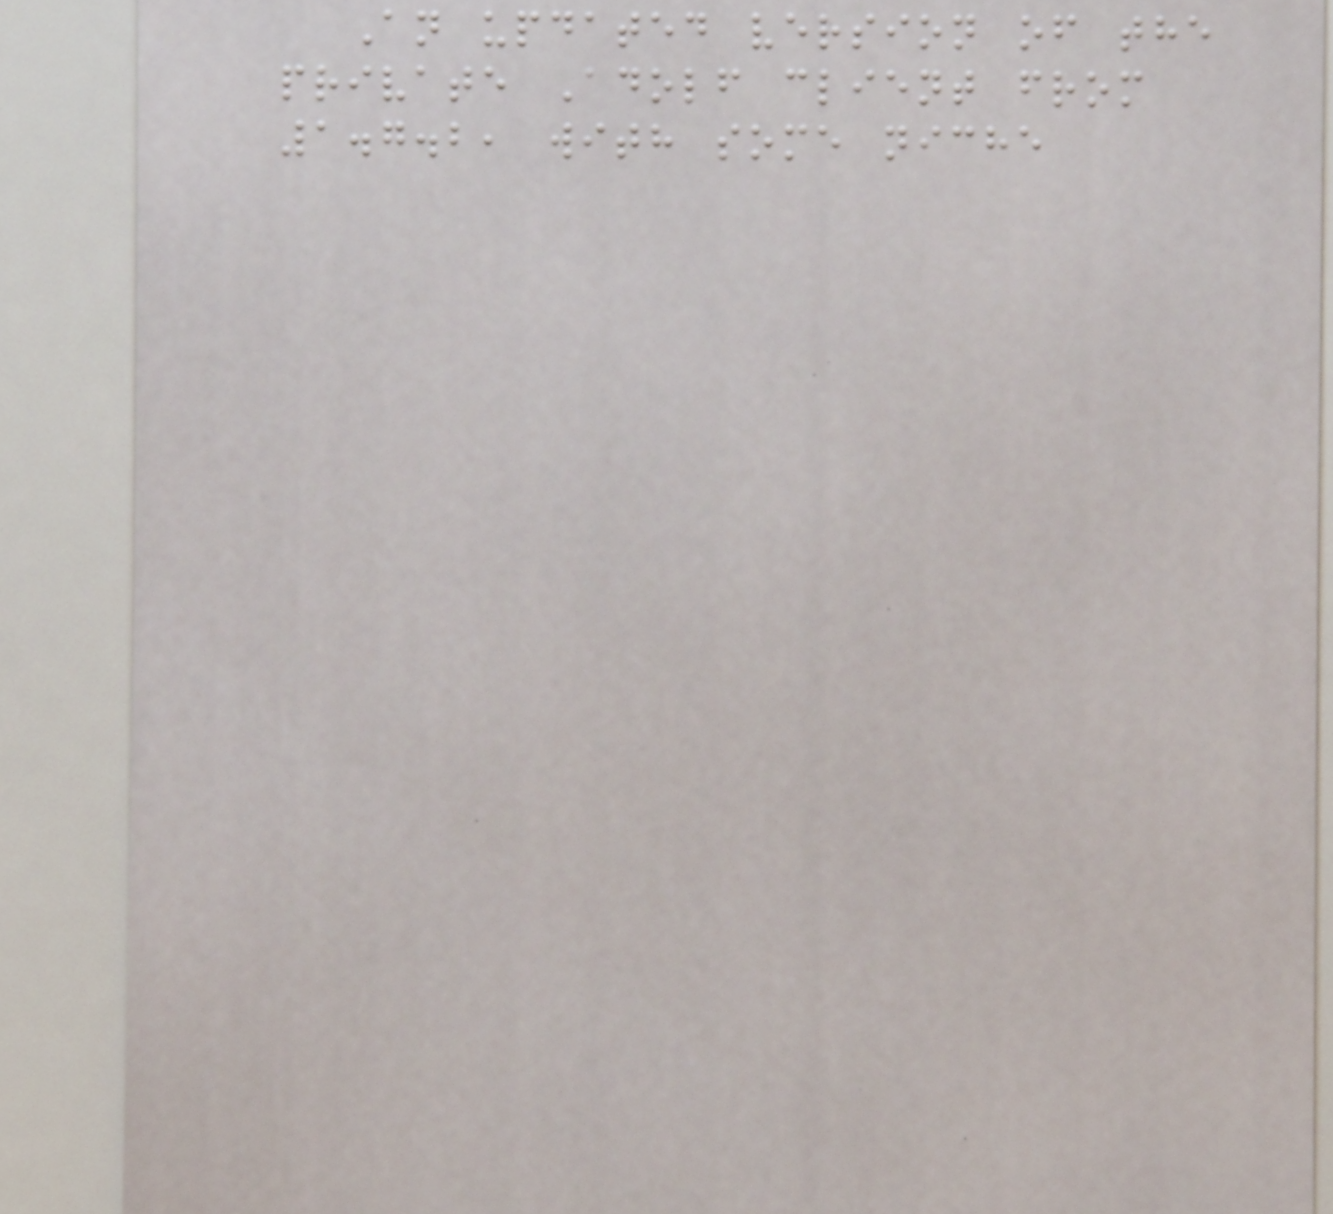An updated version of the
private Adolf client from
1.7.2, with some niche
